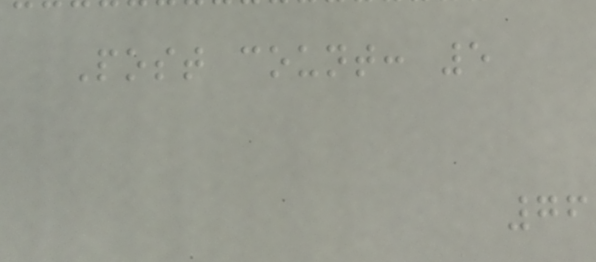Post count: 5
76
